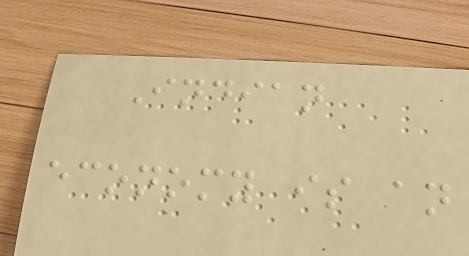Indian
economy is an
